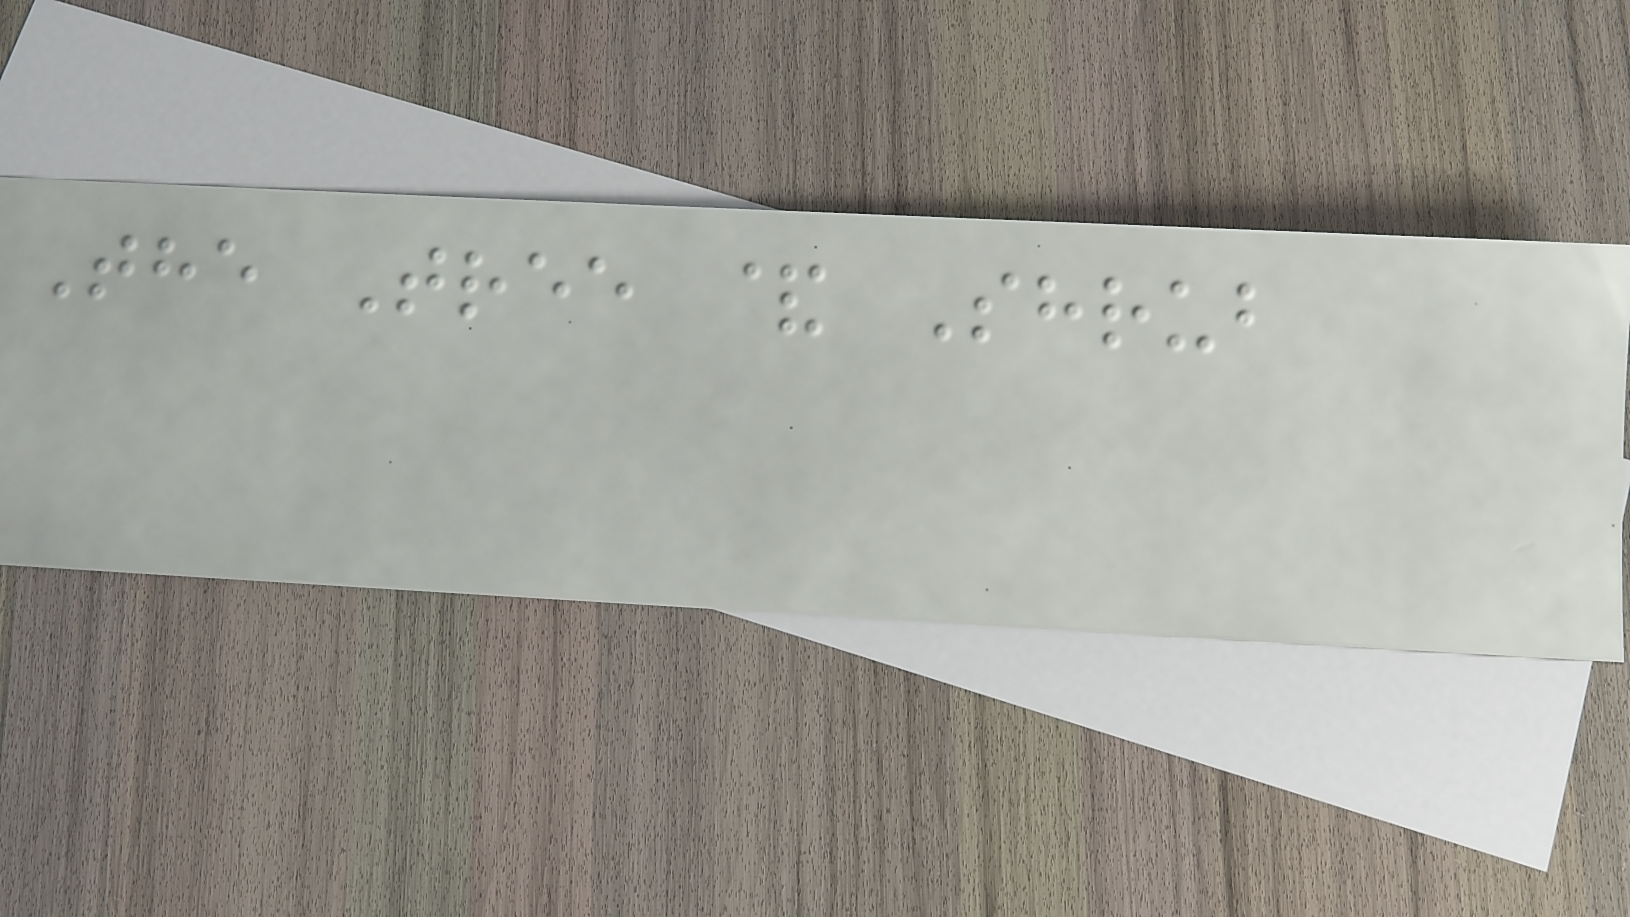The Tree & Shrub
